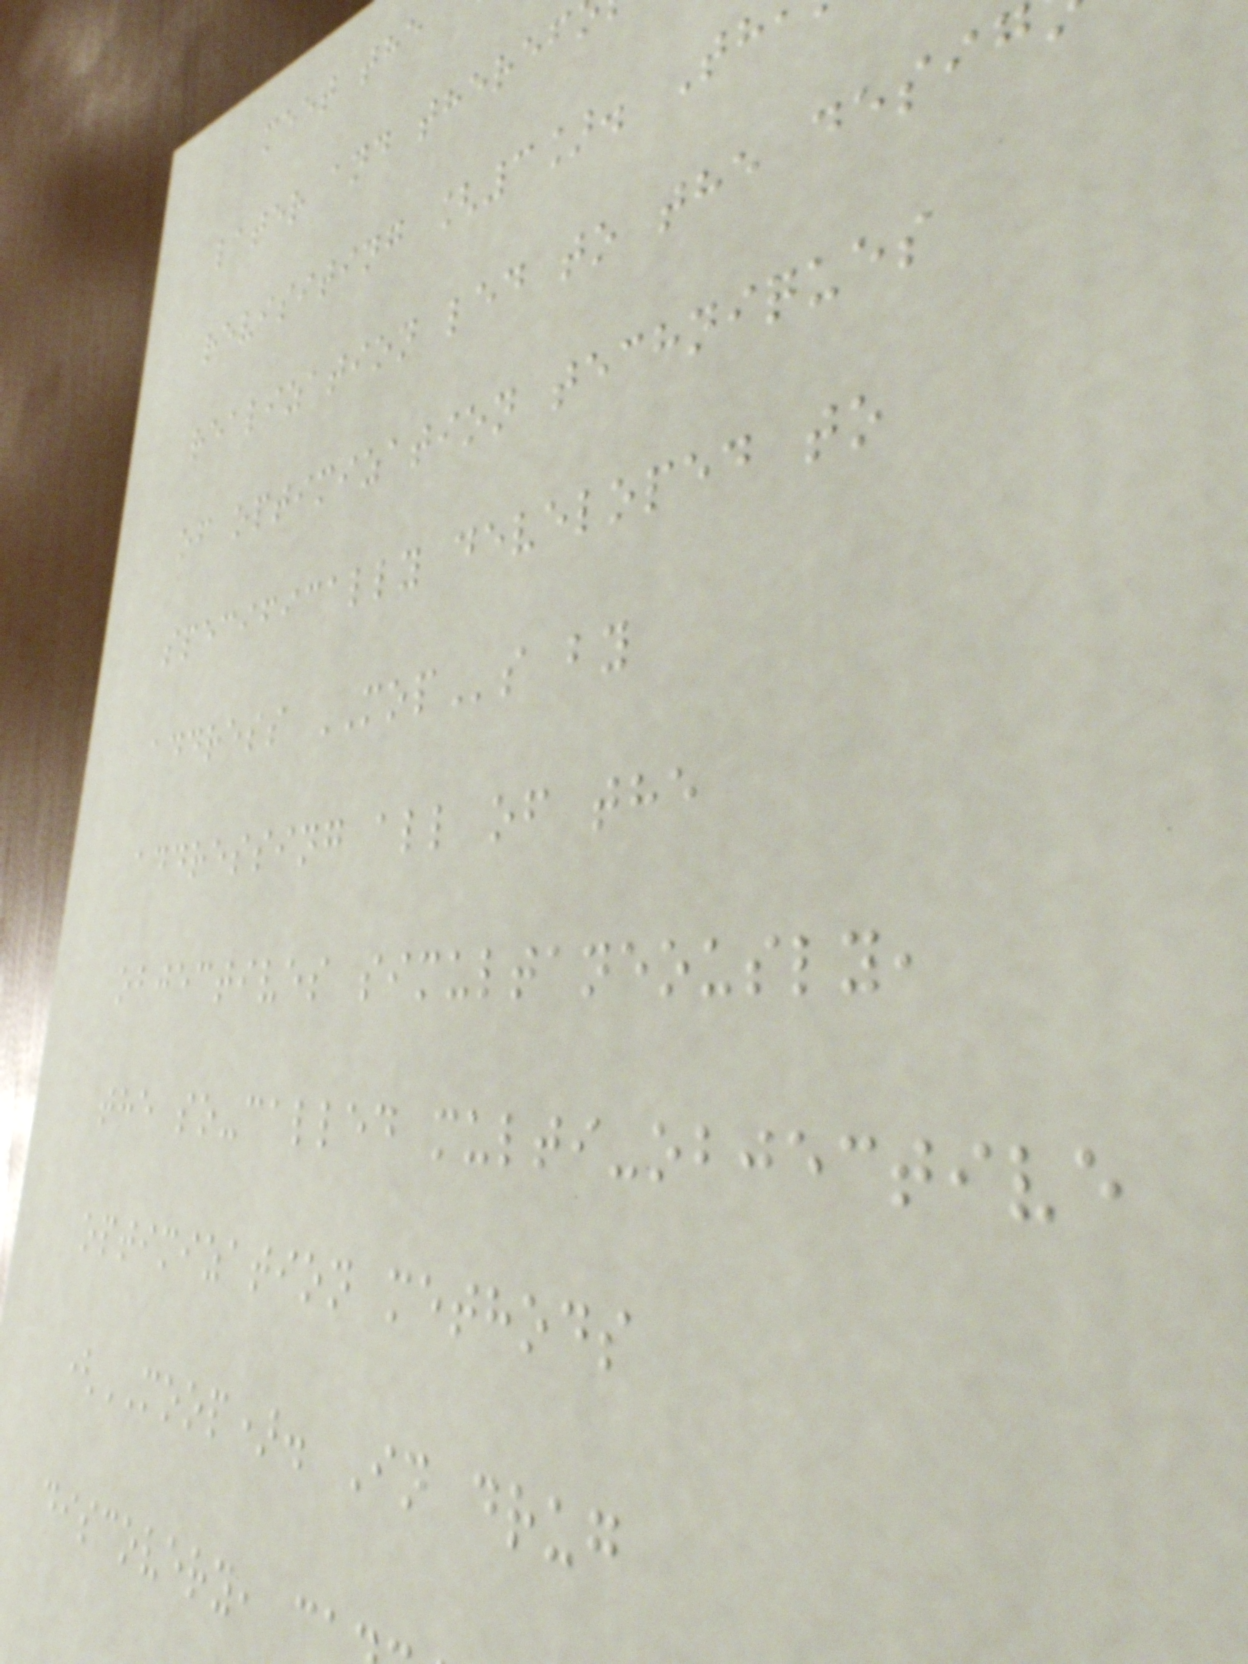meet the
later and theref
revisiting [3]. Th
realization led to the desig
of optimization techniques
specifically developed to
address MOPs by
addressing all of the
objectives simultaneously,
the so-called multi-objective
optimization methods
(MOOP). In drug
discovery, c
